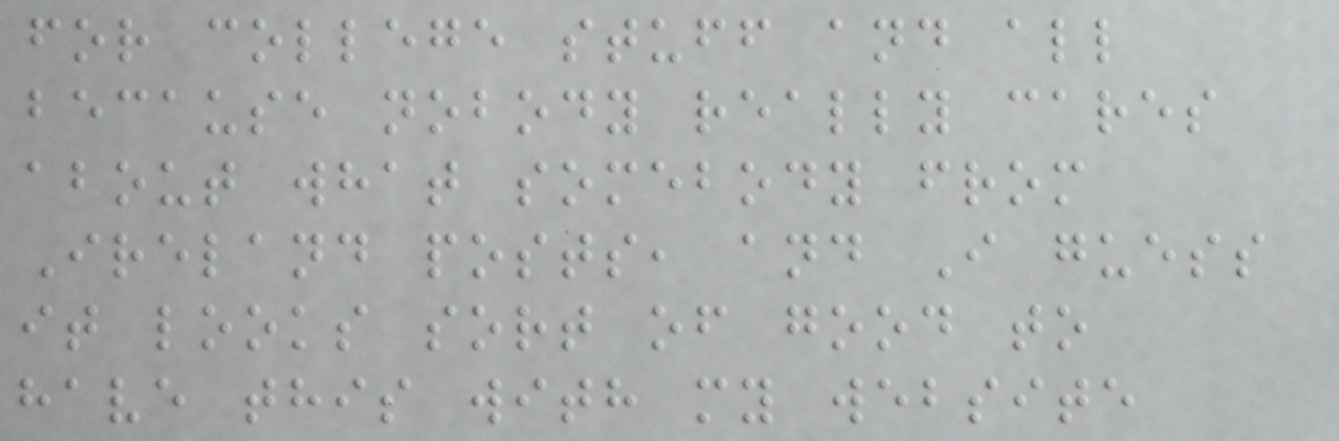for college stuff and all
because nobody really cares
about what somebody from
Ireland posts, and I guess
it looks sort of good to
have this with my website
